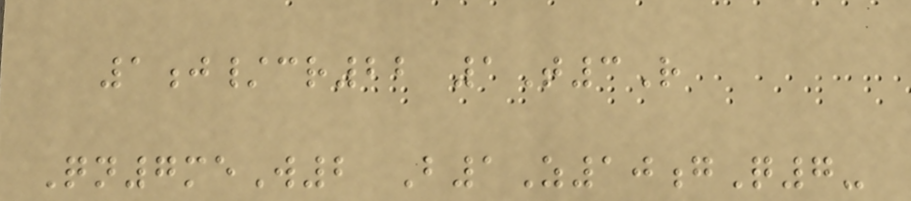1j/cr22 1T3R
Qn7meW2 B1Z10gQ7-
